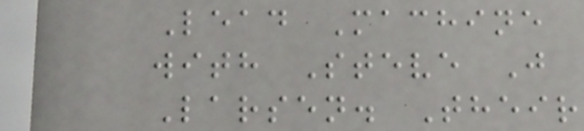Lead Machine
with Steve J
Larsen. Their
